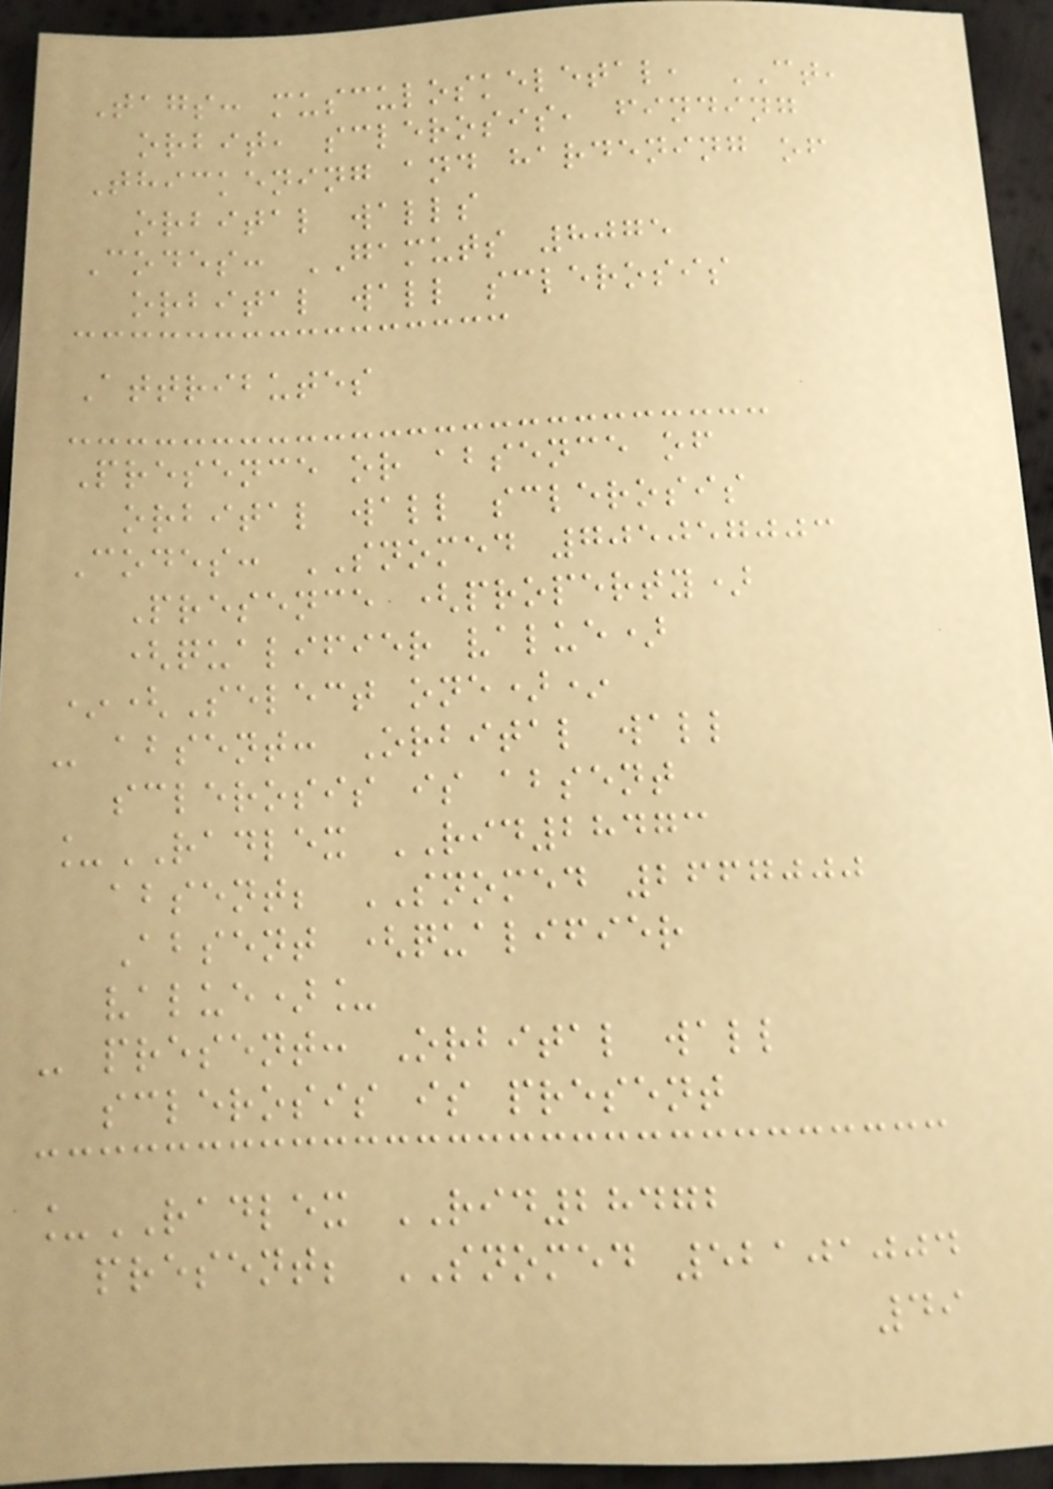Tags: musculoskeletal, CT,
orbit, sclerosis, finding
Thickening and hardening of
orbital walls
Codes: GAMUTS 8075
orbital wall sclerosis
Attributes
Presence or absence of
orbital wall sclerosis
Codes: SNOMED 705057003
Presence (property)
(qualifier value)
*(Select one)*
- absent: Orbital wall
sclerosis is absent
_RADLEX RID28473
absent; SNOMED 2667000
Absent (qualifier
value)_
- present: Orbital wall
sclerosis is present
_RADLEX RID28472
present; SNOMED 52101004
49
